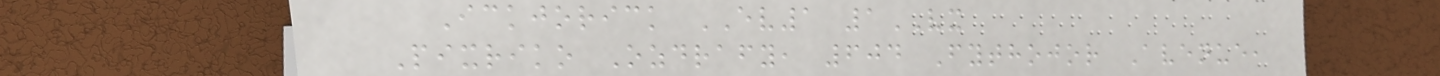Ickjorick EV1 1VX
Pixriko Ozdrafy, 604 Fythojor Avenue,
